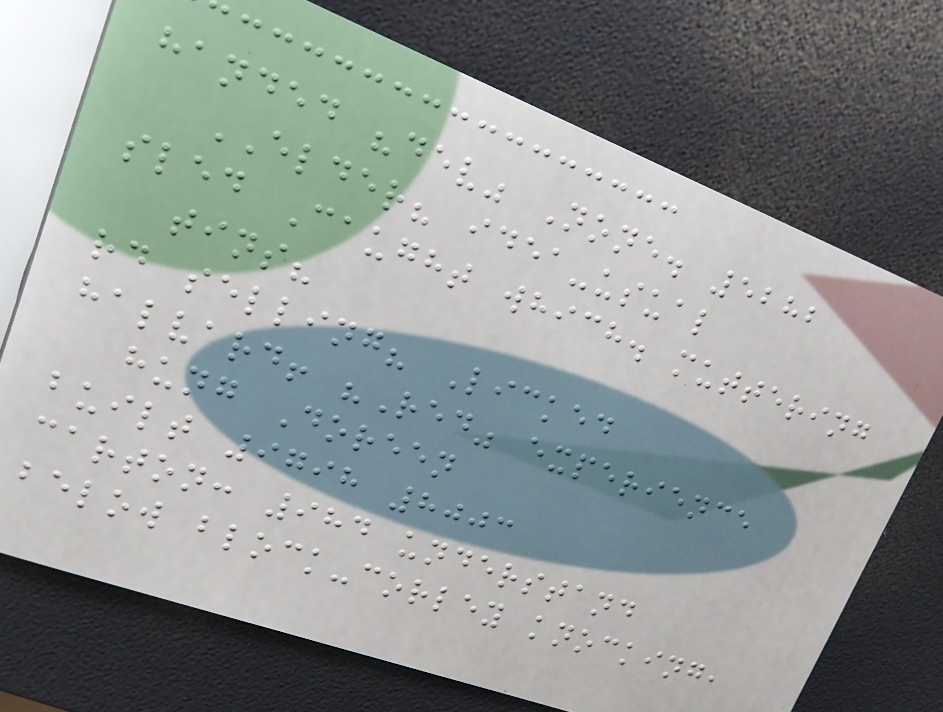handed "dev" None. 5282
ELDER? idea-usual
sled Caught which. muttering
tins?
rd selling? Licked
halvard! "Red" experience
hung Doreen
built 9798 8003
carton: 984 understand
below block-corley knocking,
